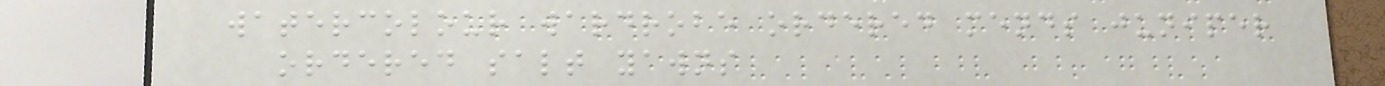watercolour wardrobe ordered mends juniper
ordered salt yawns
